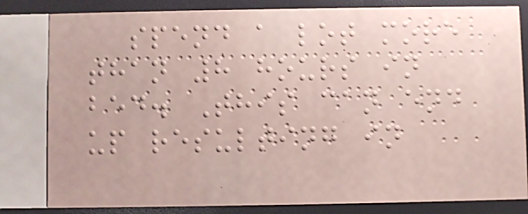spend a lot more
than 8 hours in
bed. This can end
up resulting in
